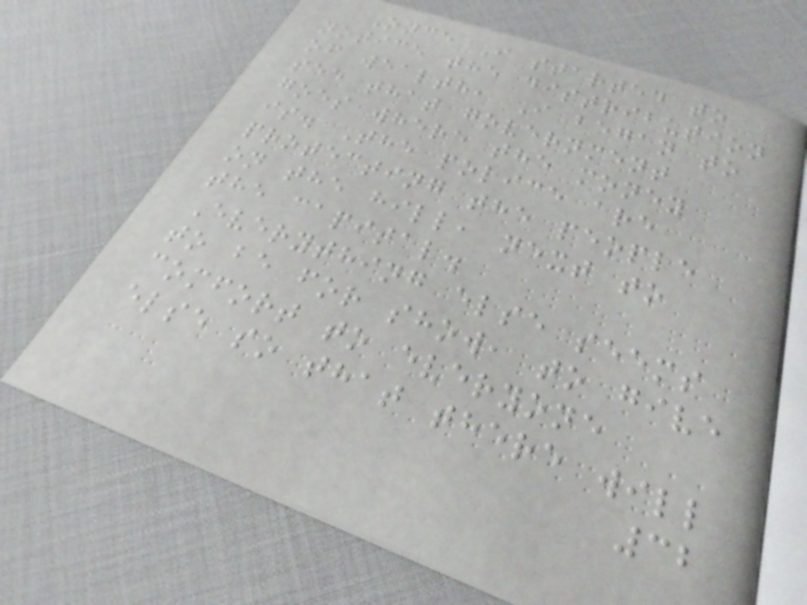Once I started to
notice the distribution
of wealth, I began to
see that government
goes where the money
is. The police are
protecting the people
on the hill, next to
the capital.
Everything else seems
to be for show, to give
comfort to everyone
else so that there will
32
